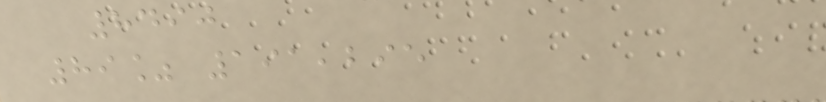8490
89% 191,295
